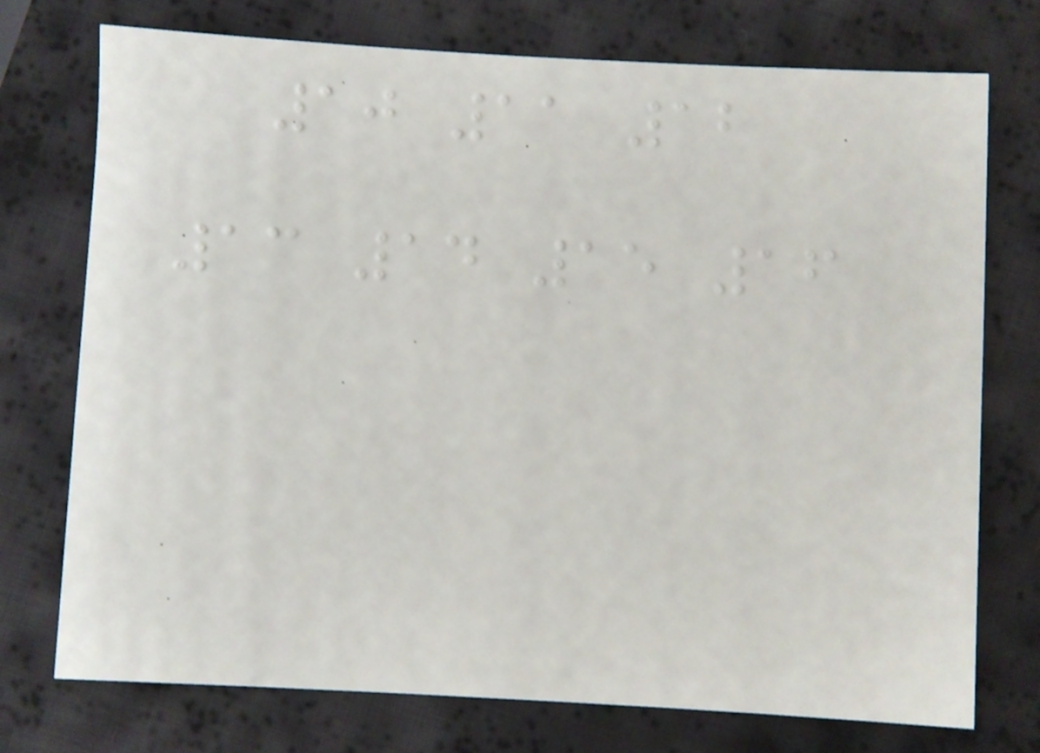10 11 12
13 14 15 16
